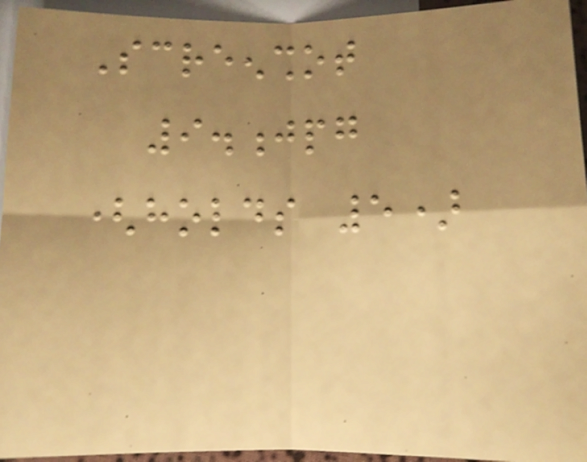Screenshot
9.jpg
(holds 5)
